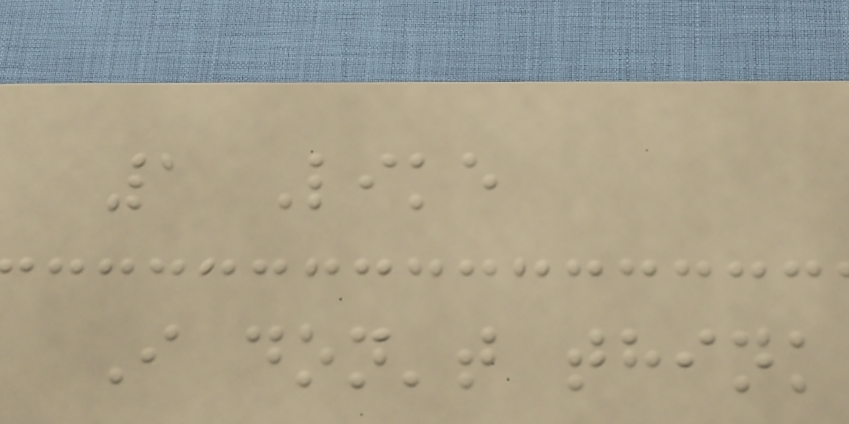1 Like
I don't think
